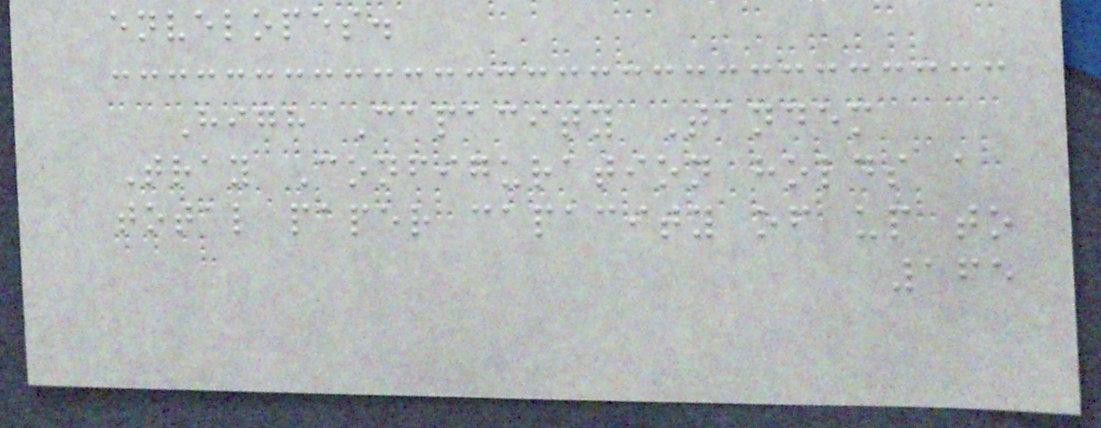envelopes.
High Capacity Tandem
Tray Configuration holds a
total paper capacity of up to
165
